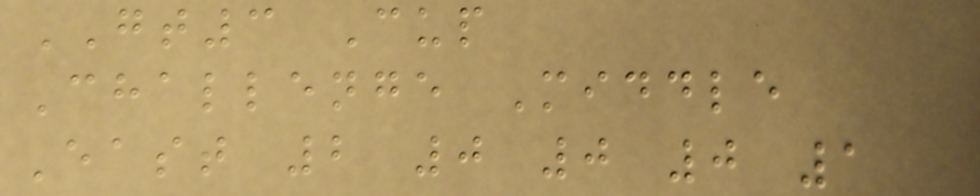GT3 Cup
Challenge Middle
East 2 0 0 0 1
